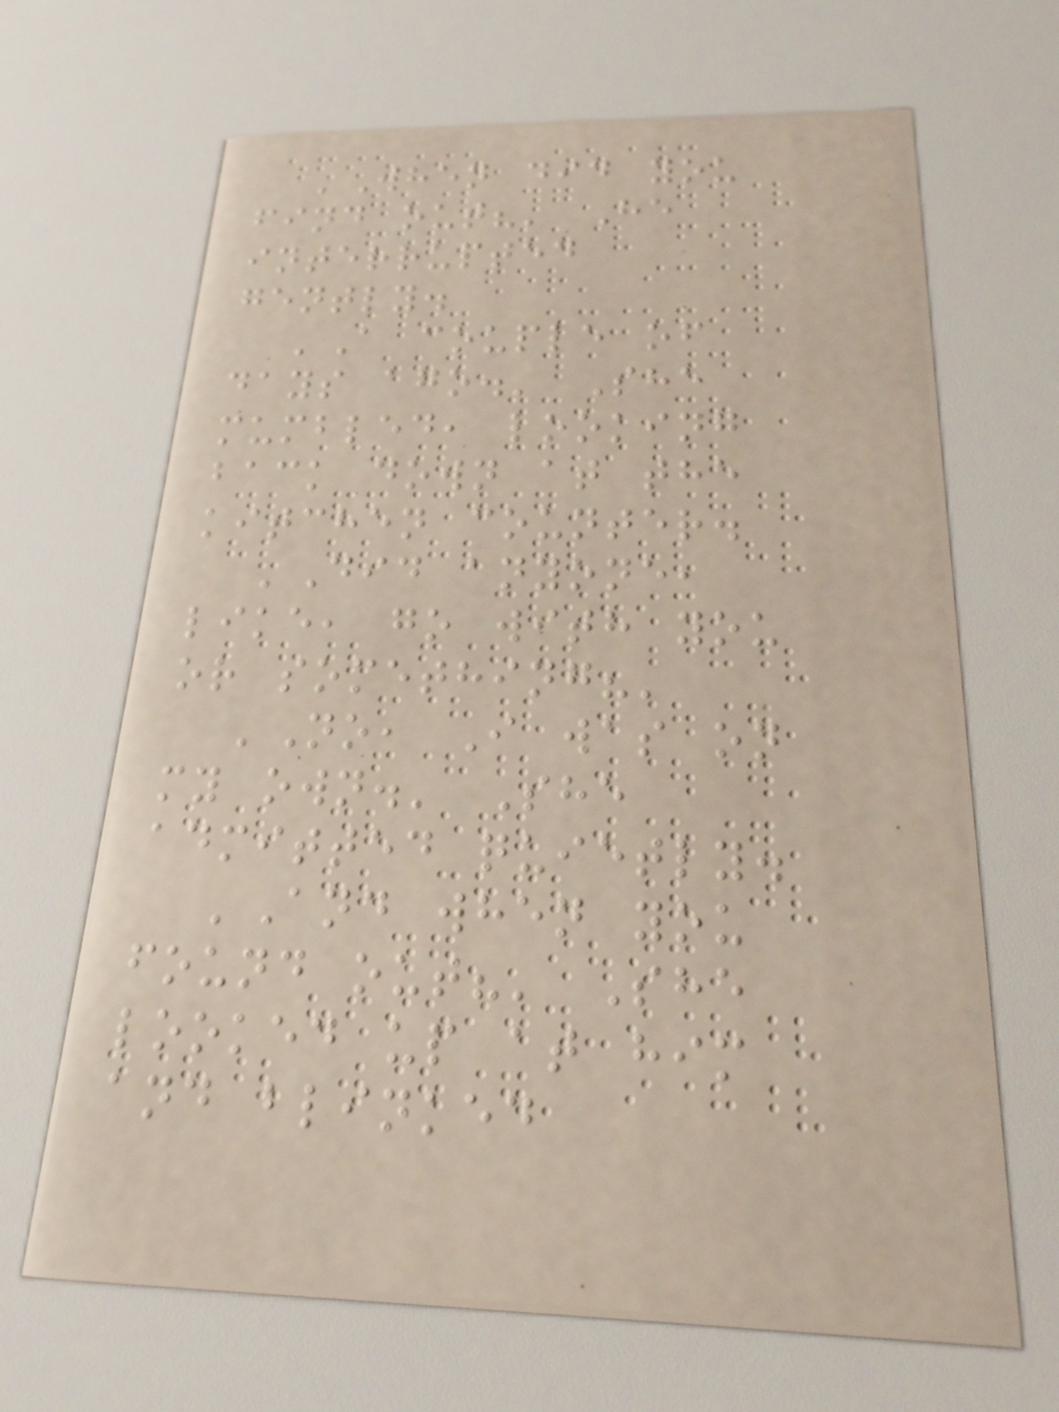'When did you
find out?' He
interrupted
gently.
'A couple of
days ago.' She
mumbled, looking
back down at the
kitchen counter.
'Did anyone,
like, go with you
or something?'
'No, I was on
my own.' She
admitted quietly.
'And when you
found out?' She
looked up at him
and blinked
